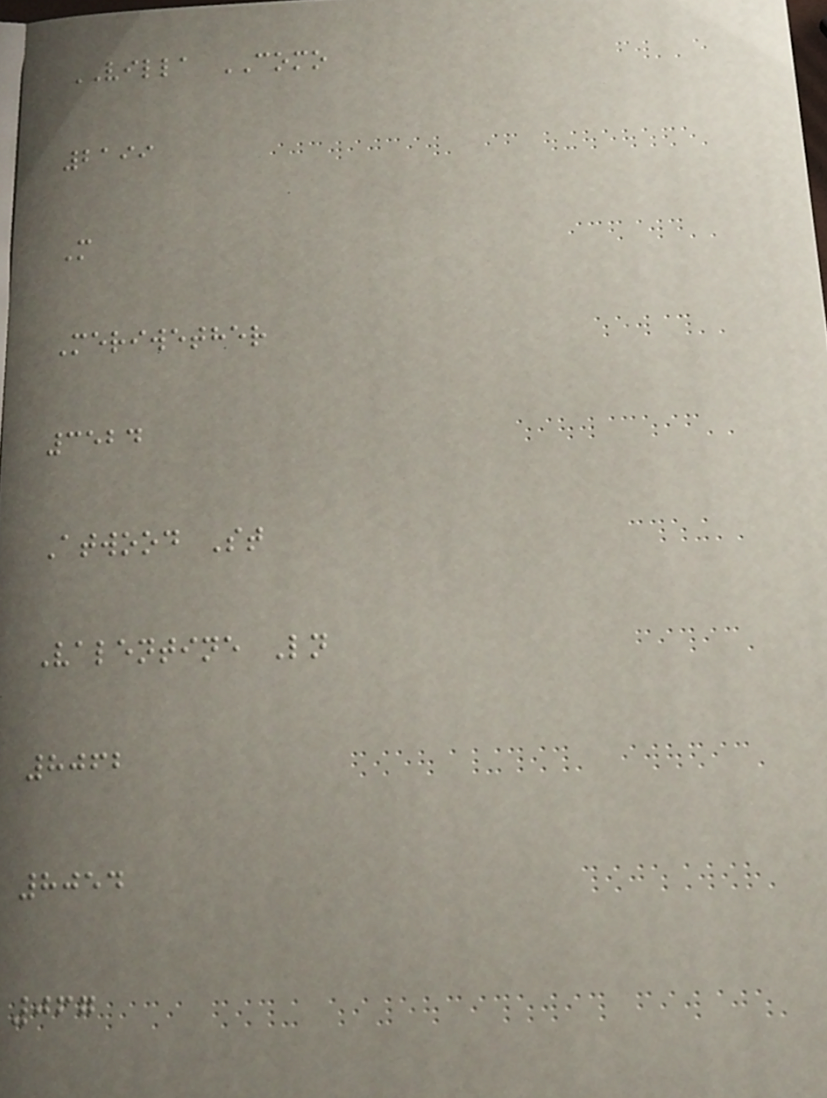VILLA COMO
2199
M
Meriwether
3524
Atwood St
Valentine Ln
8062
8054
067
